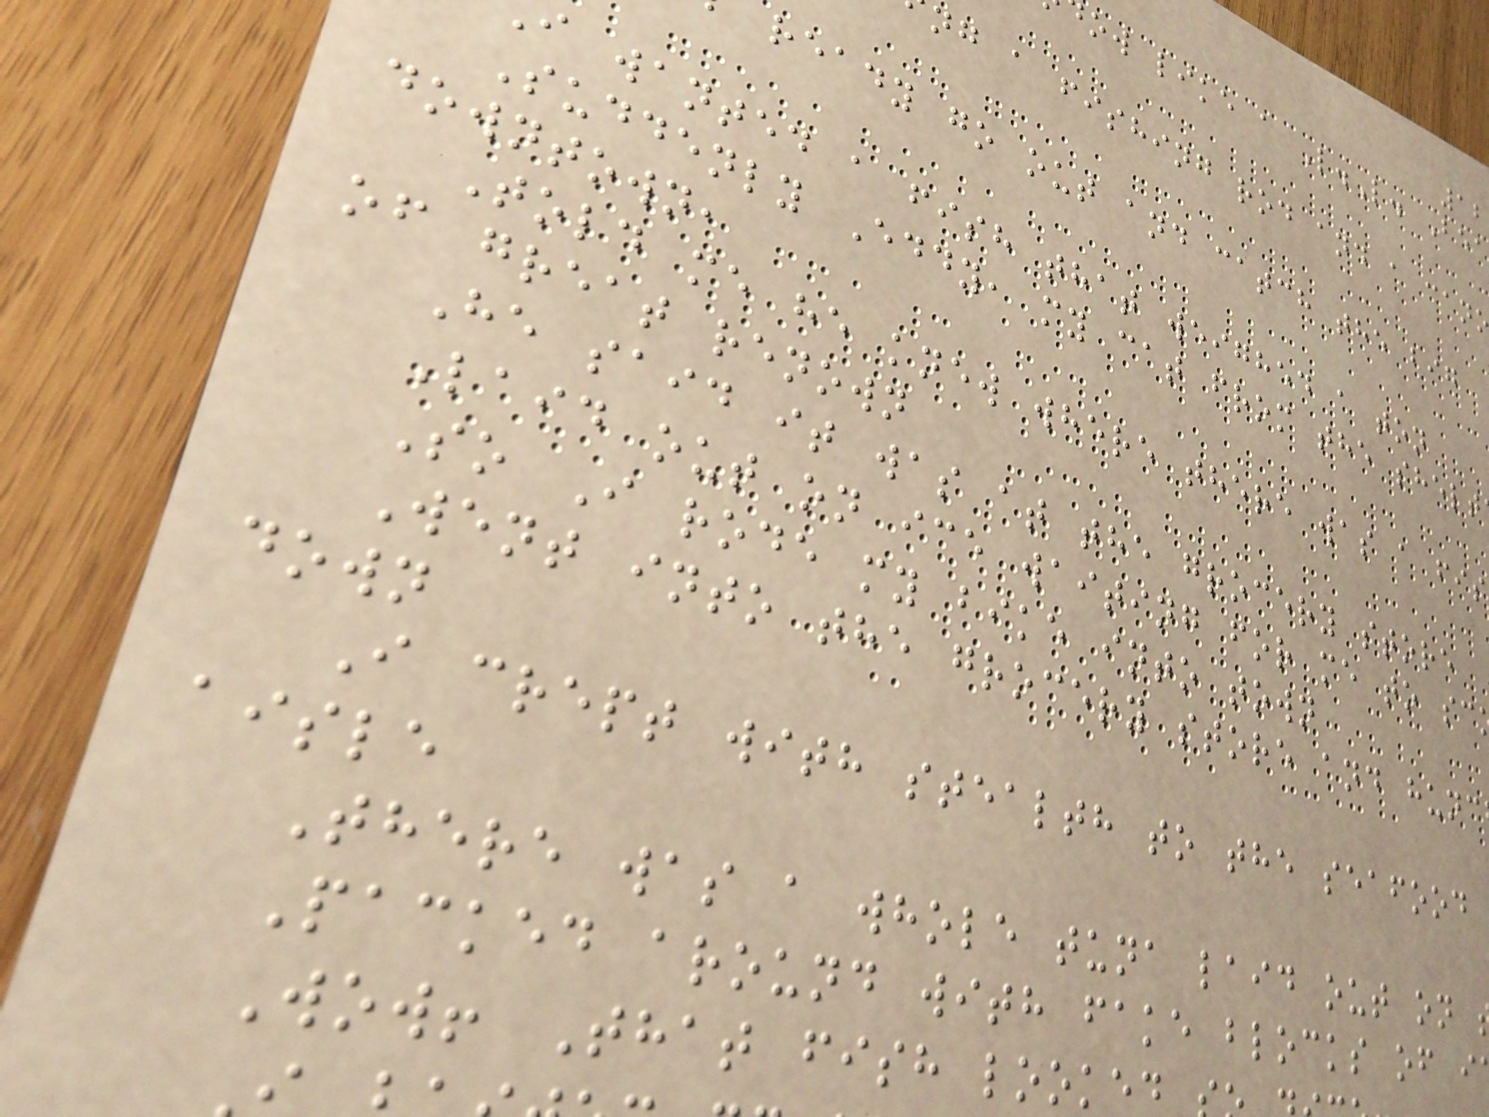ow like a L.L. Bea
ng a fishing rod and a can
ready go out and catch the big
i wanted a fish that weighed a ton
Suddenly Eddy, my cat from the shelt
downtown,
Told me he knew where there was a fis
of great renown
He said it was at the grocery store
Laid out on ice waiting for me to sc
So I rode my bike into town
Went into the grocery store and hunc
down
I crept with stealth to the seafood
aisle
There was a whole tuna laid out on
Packed around with fake blocks of i
Wow! That fish looked
